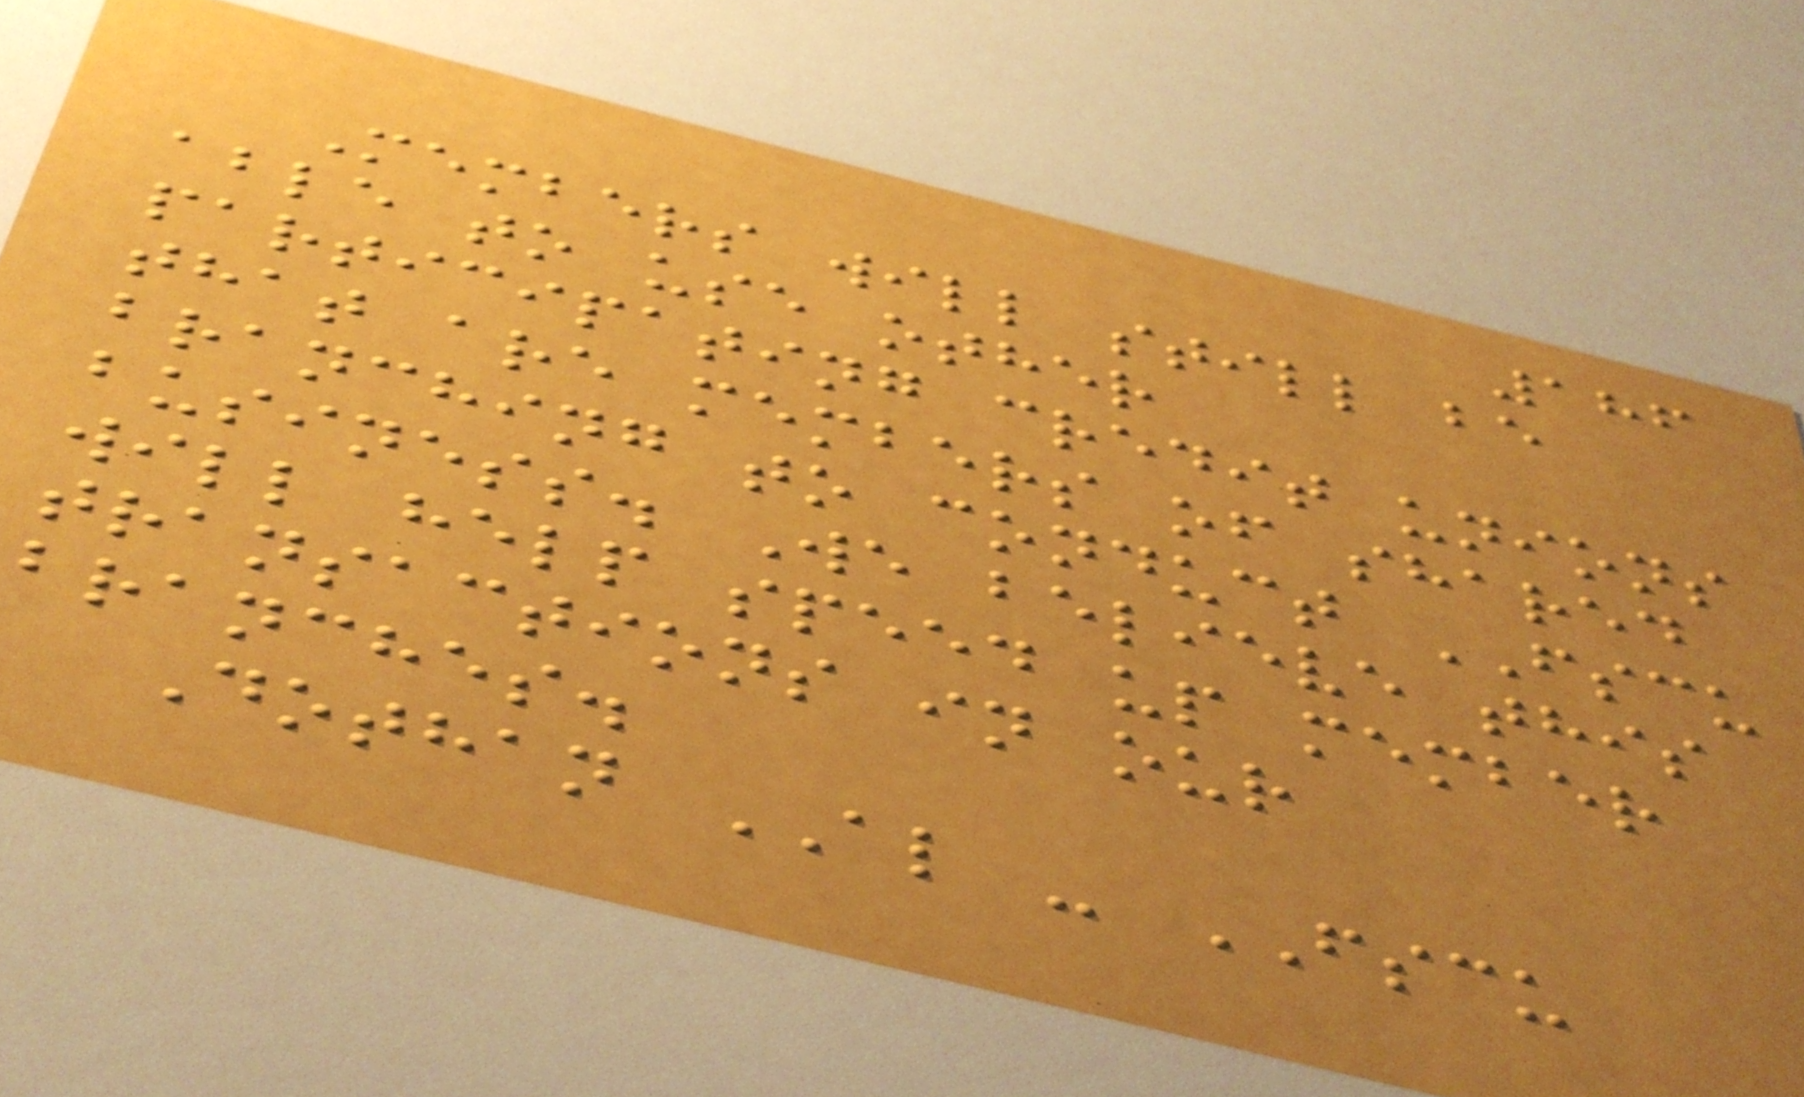186
Members will still be
able to use other
participating credit unions
that are members of shared
branching to conduct FSCU
business. We believe this
will help speed up member
transactions in our
branches.
Dothan AL - FSCU
